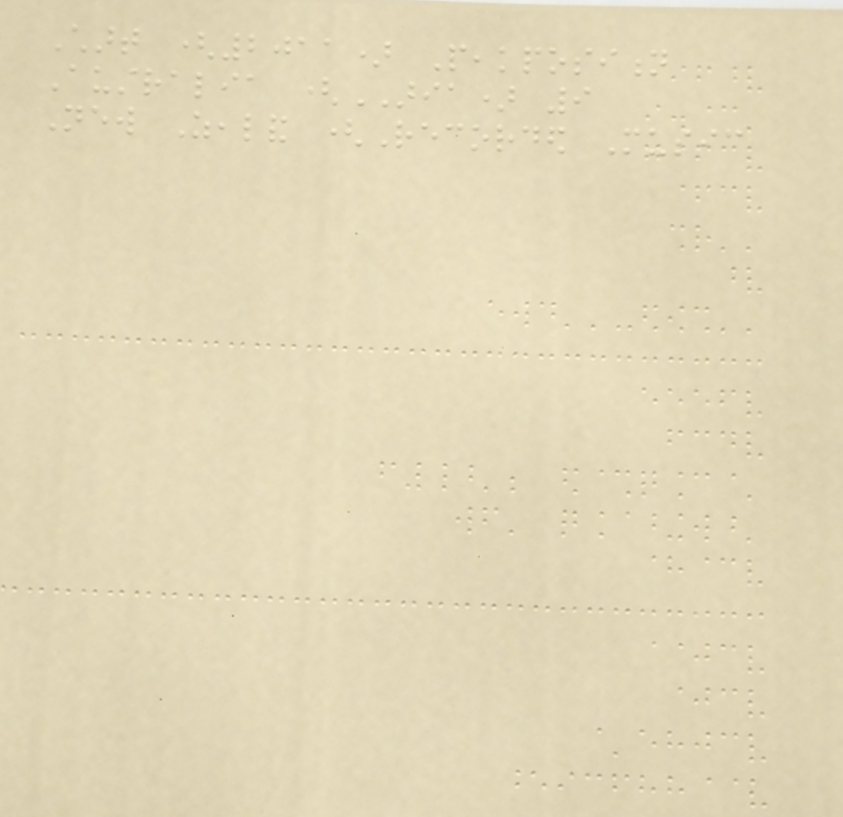Chart (2011) Peakposition
Australia (ARIA) 9
New Zealand (Recorded Music
